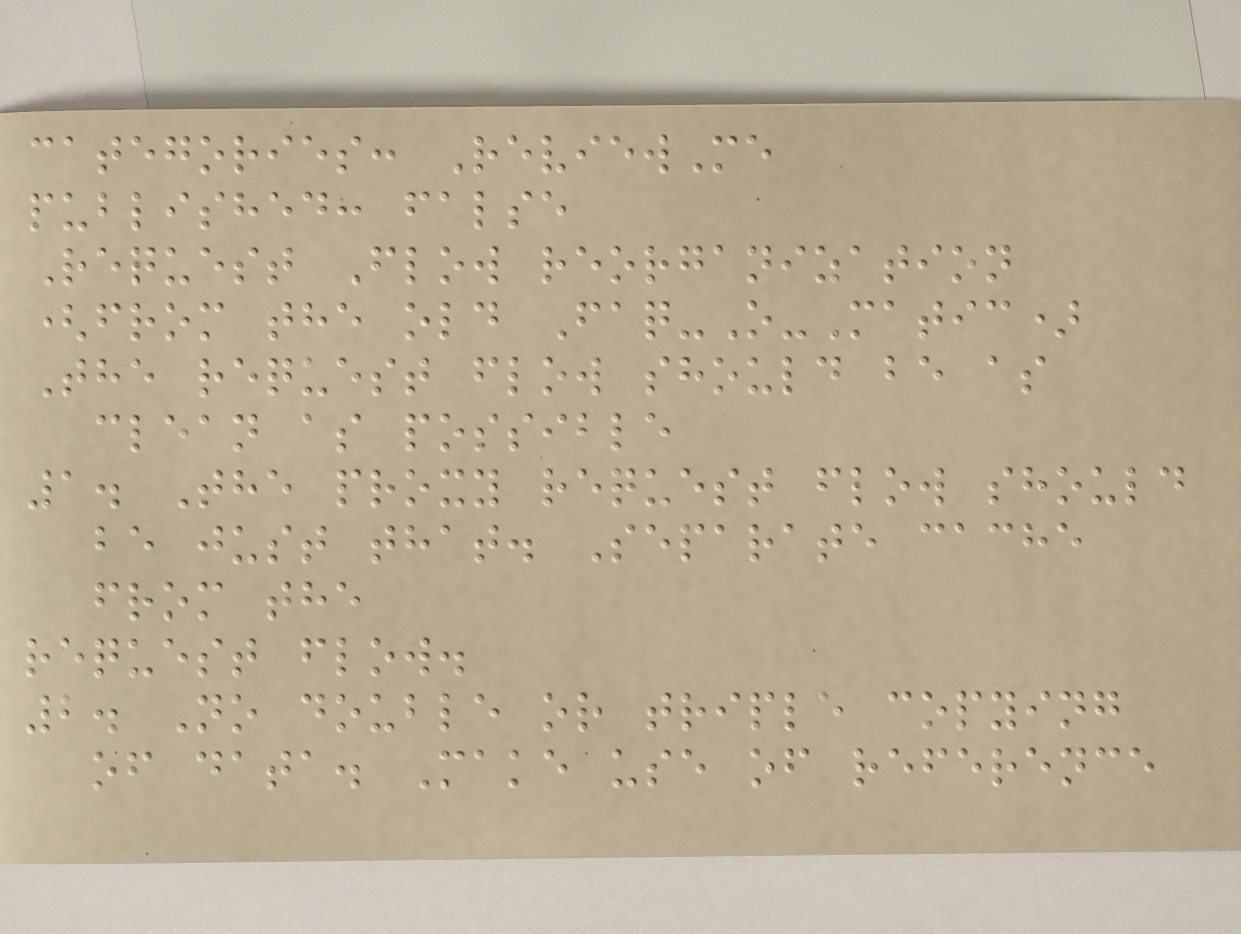categories: ReviewMe
published: false
Request Flow reorganization
(from the old Faq-O-Matic)
The request flow should be as
clean as possible
1. The proxy request flow should
be just that. Separate cache
from the
request flow.
2. No double or triple copying
of data. Make use of reference
